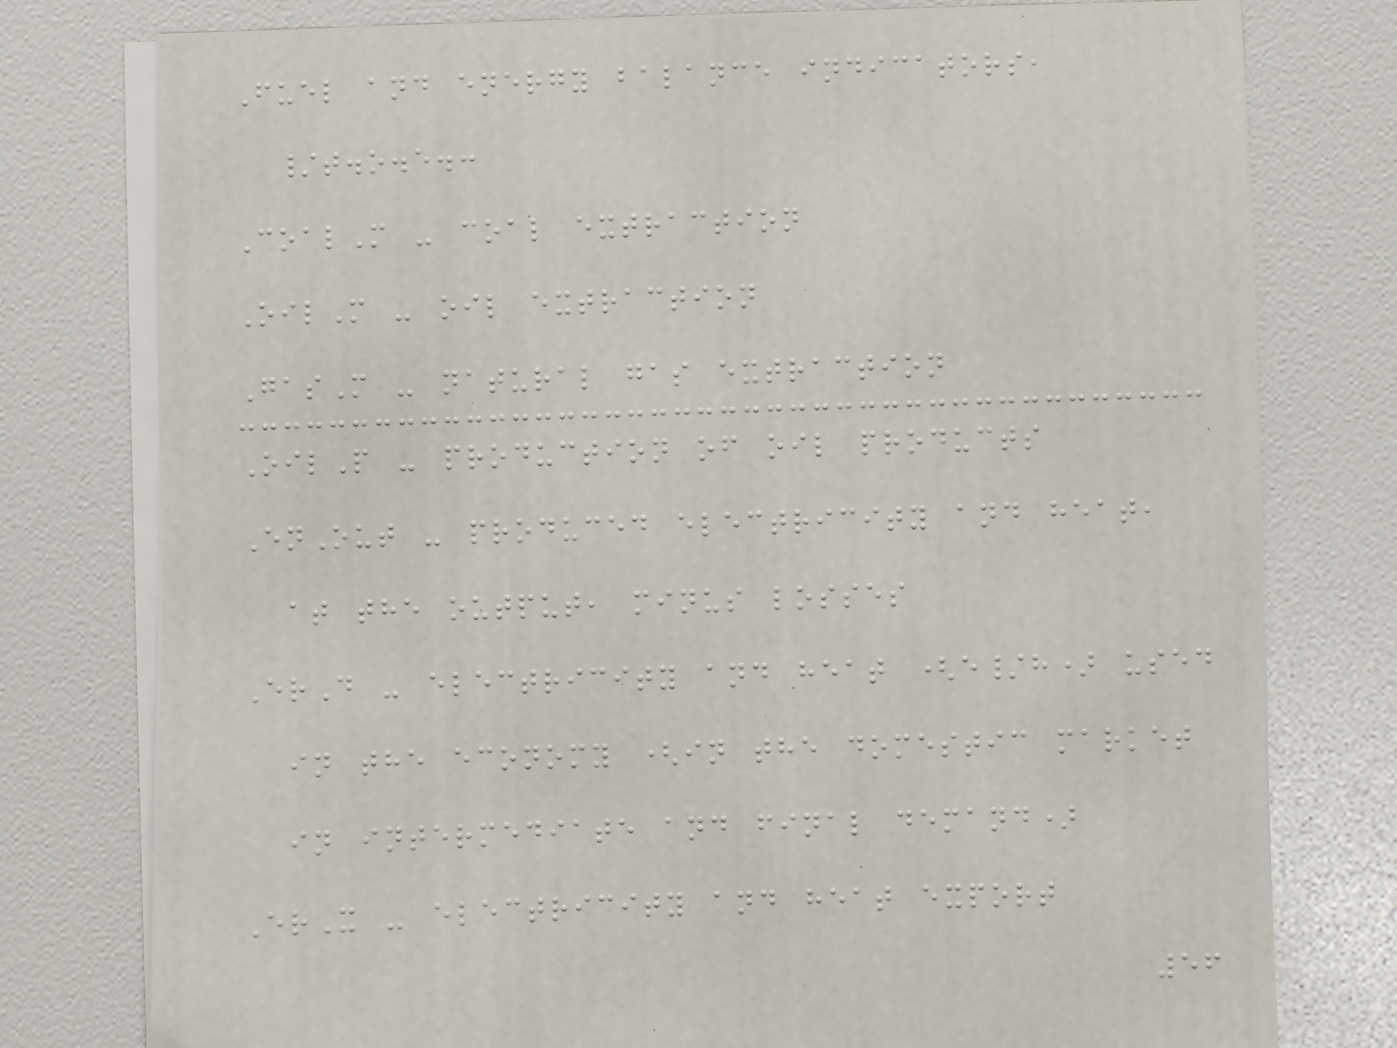Fuel and energy balance indicators,
/t.o.e.:
CoalM - coal extraction
OilM - oil extraction
GasM - natural gas extraction
OilP - production of oil products
EnOut - produced electricity and heat,
at the output, minus losses
ErD - electricity and heat (e/h) used
in the economy (in the domestic market
in intermediate and final demand)
ErX - electricity and heat export
56
